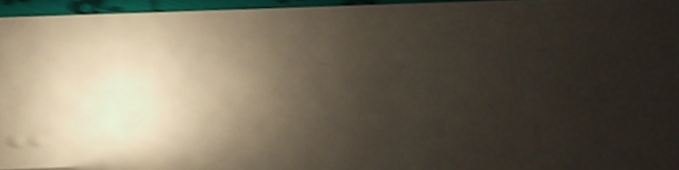-
